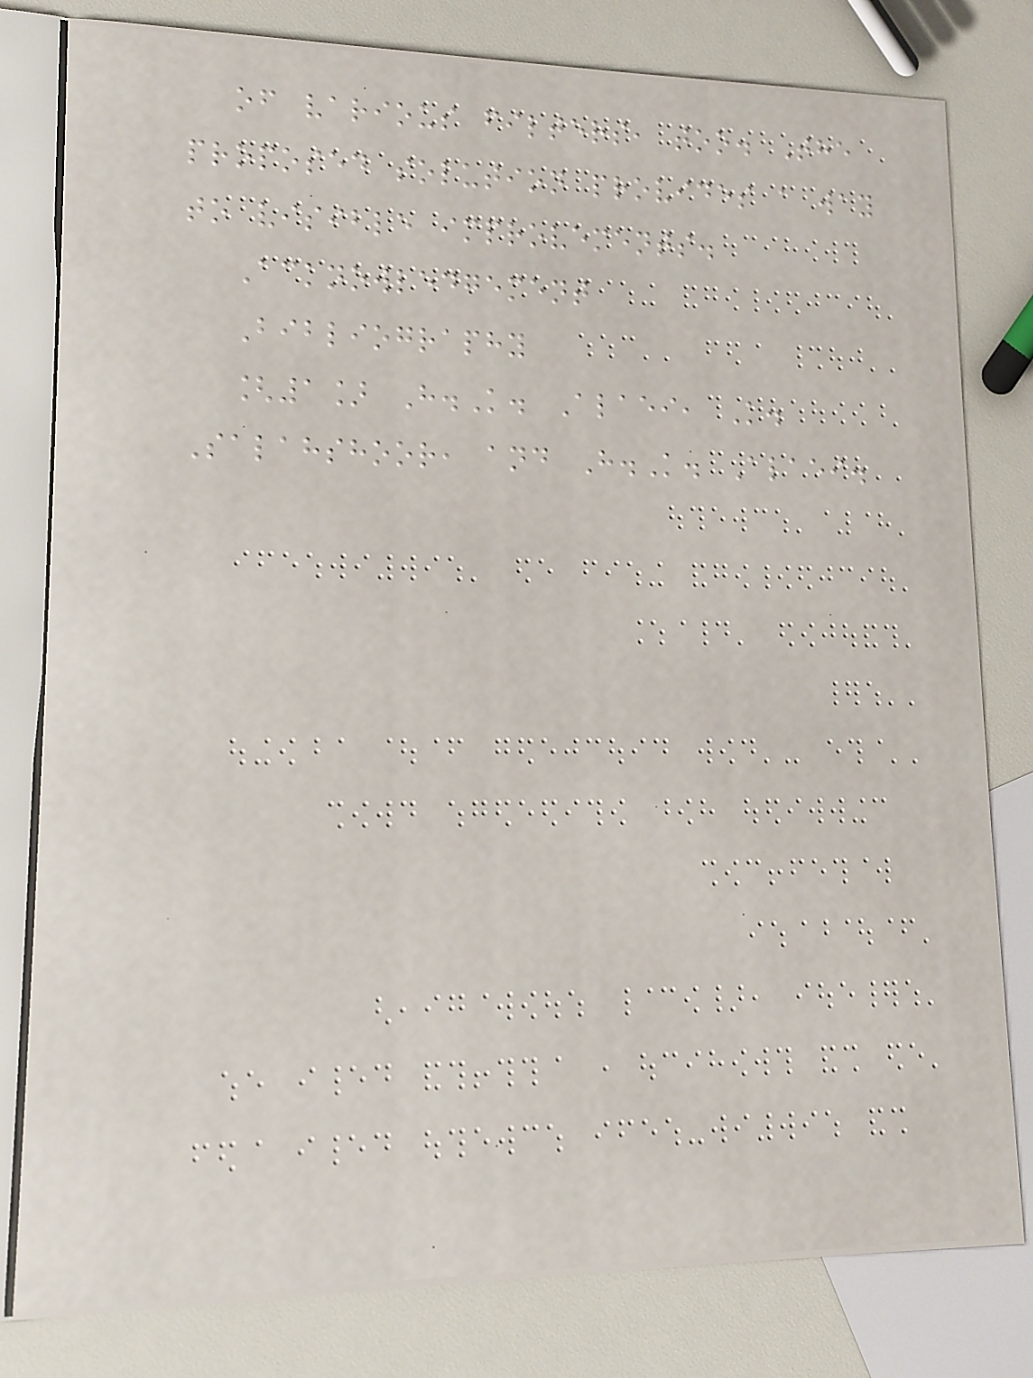of various filters, too. The
proposed solution provides a way
to visible improvements.
Acknowledgement
Bibliography
[1] H.K. Alaei, K.
Salahshoor, and H.K. Alaei.
